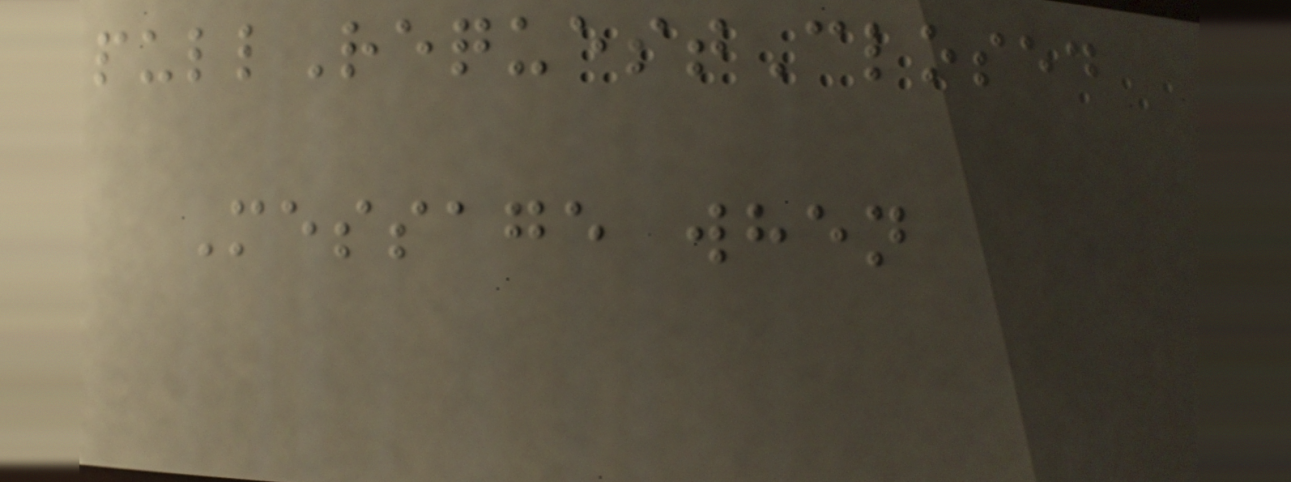pullRequestClosed
Message when
